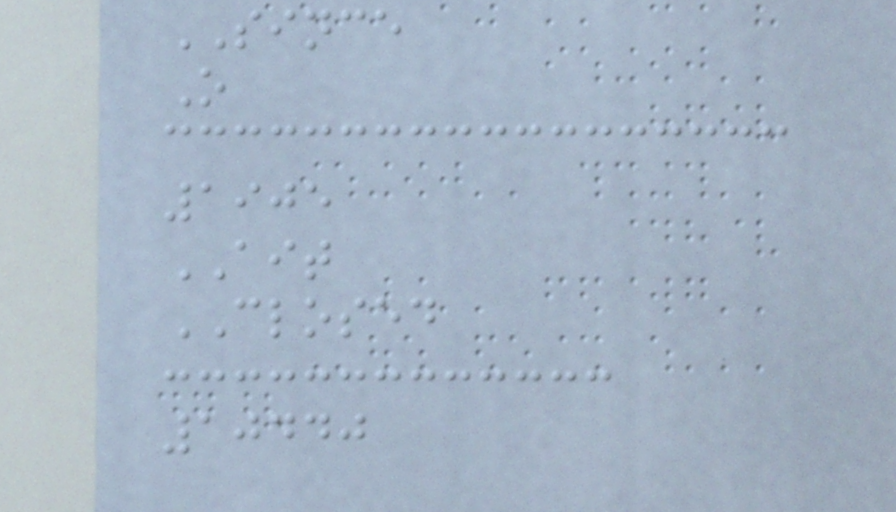SINCE
O
1905
AIT
CLOSED
10440
